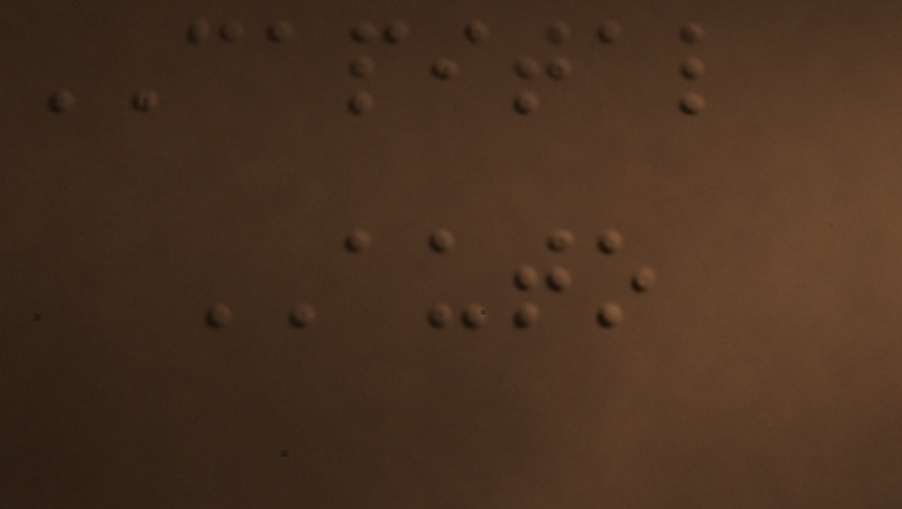CAPITAL
AUTO
